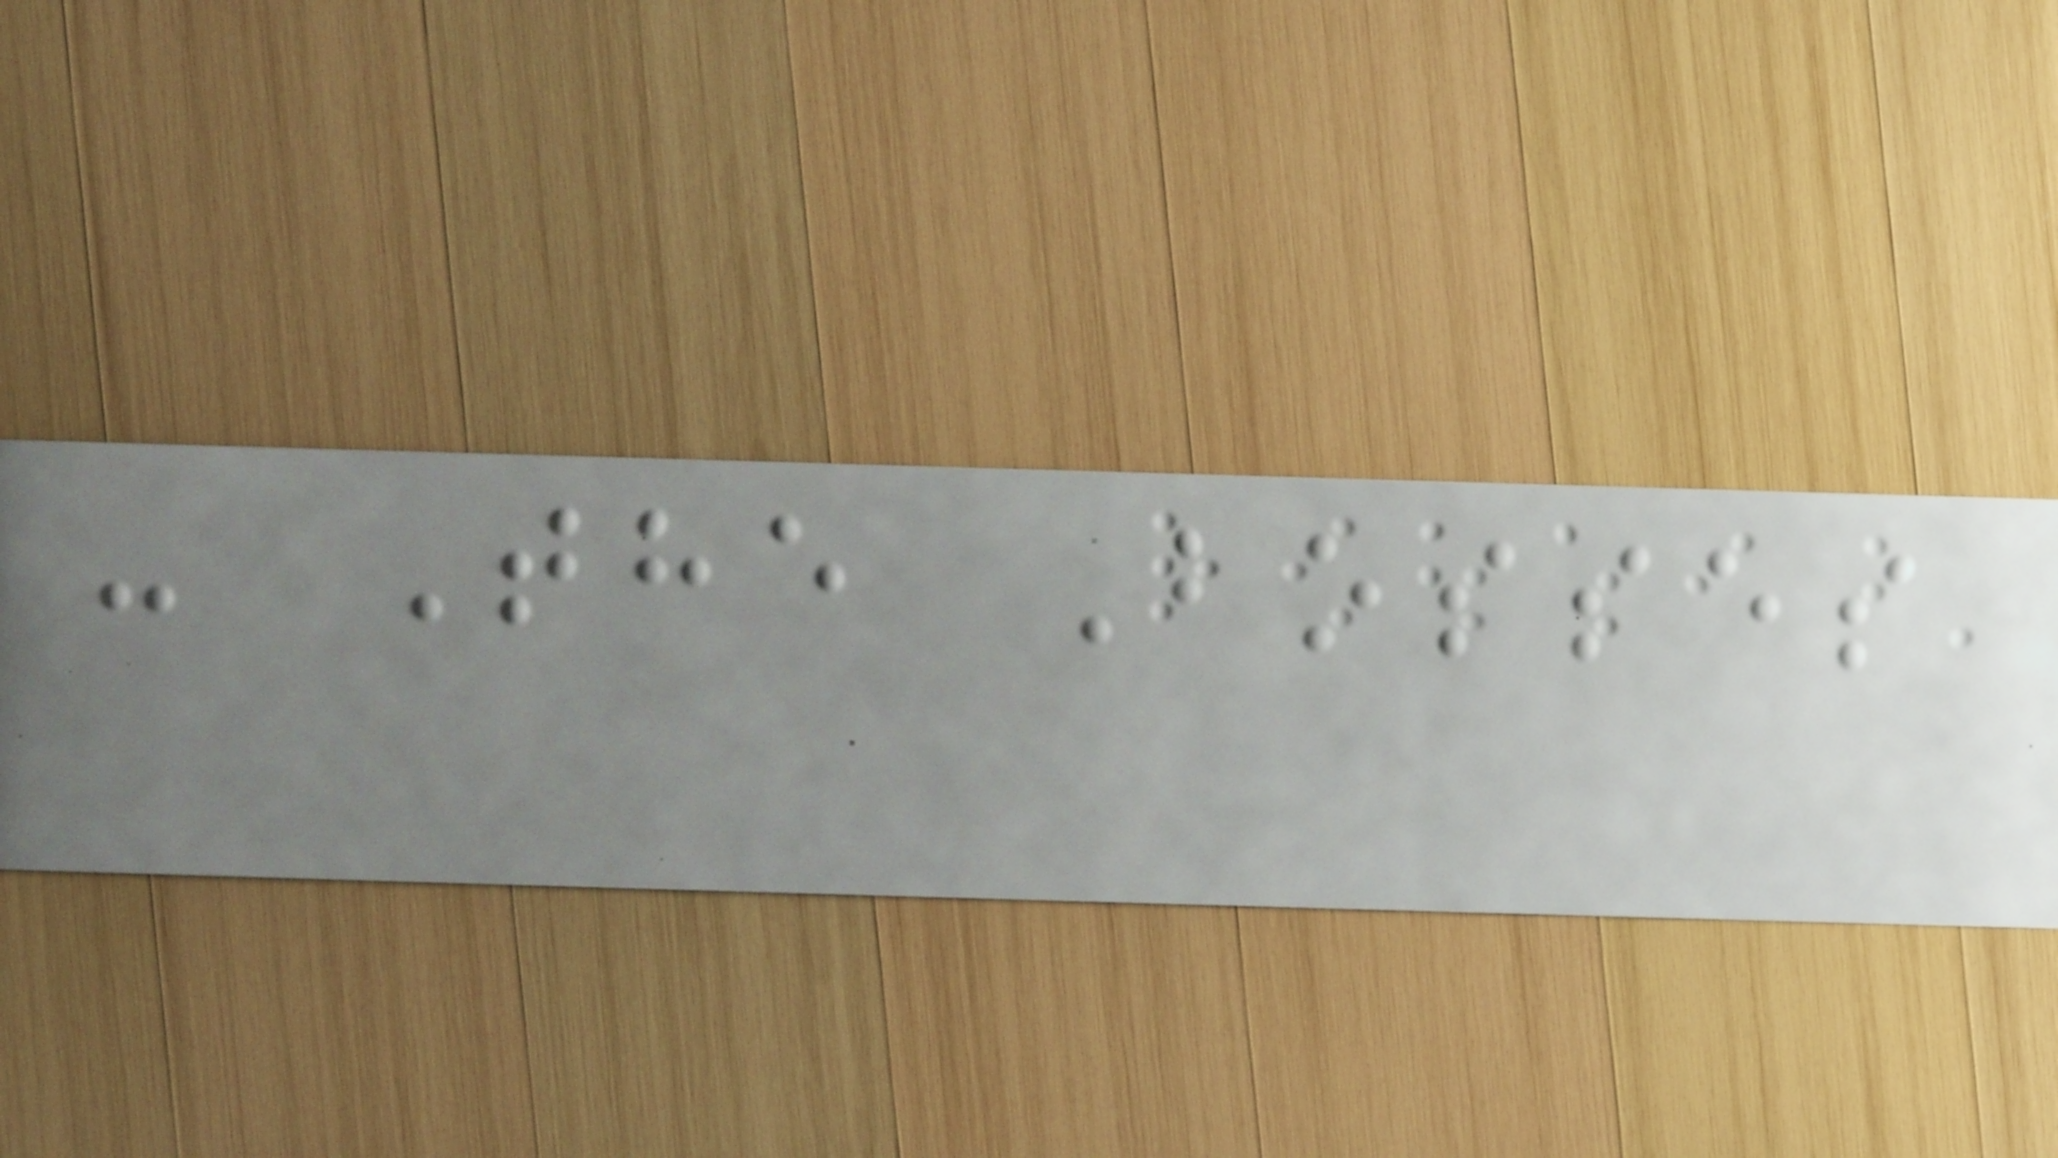- The Bosses
